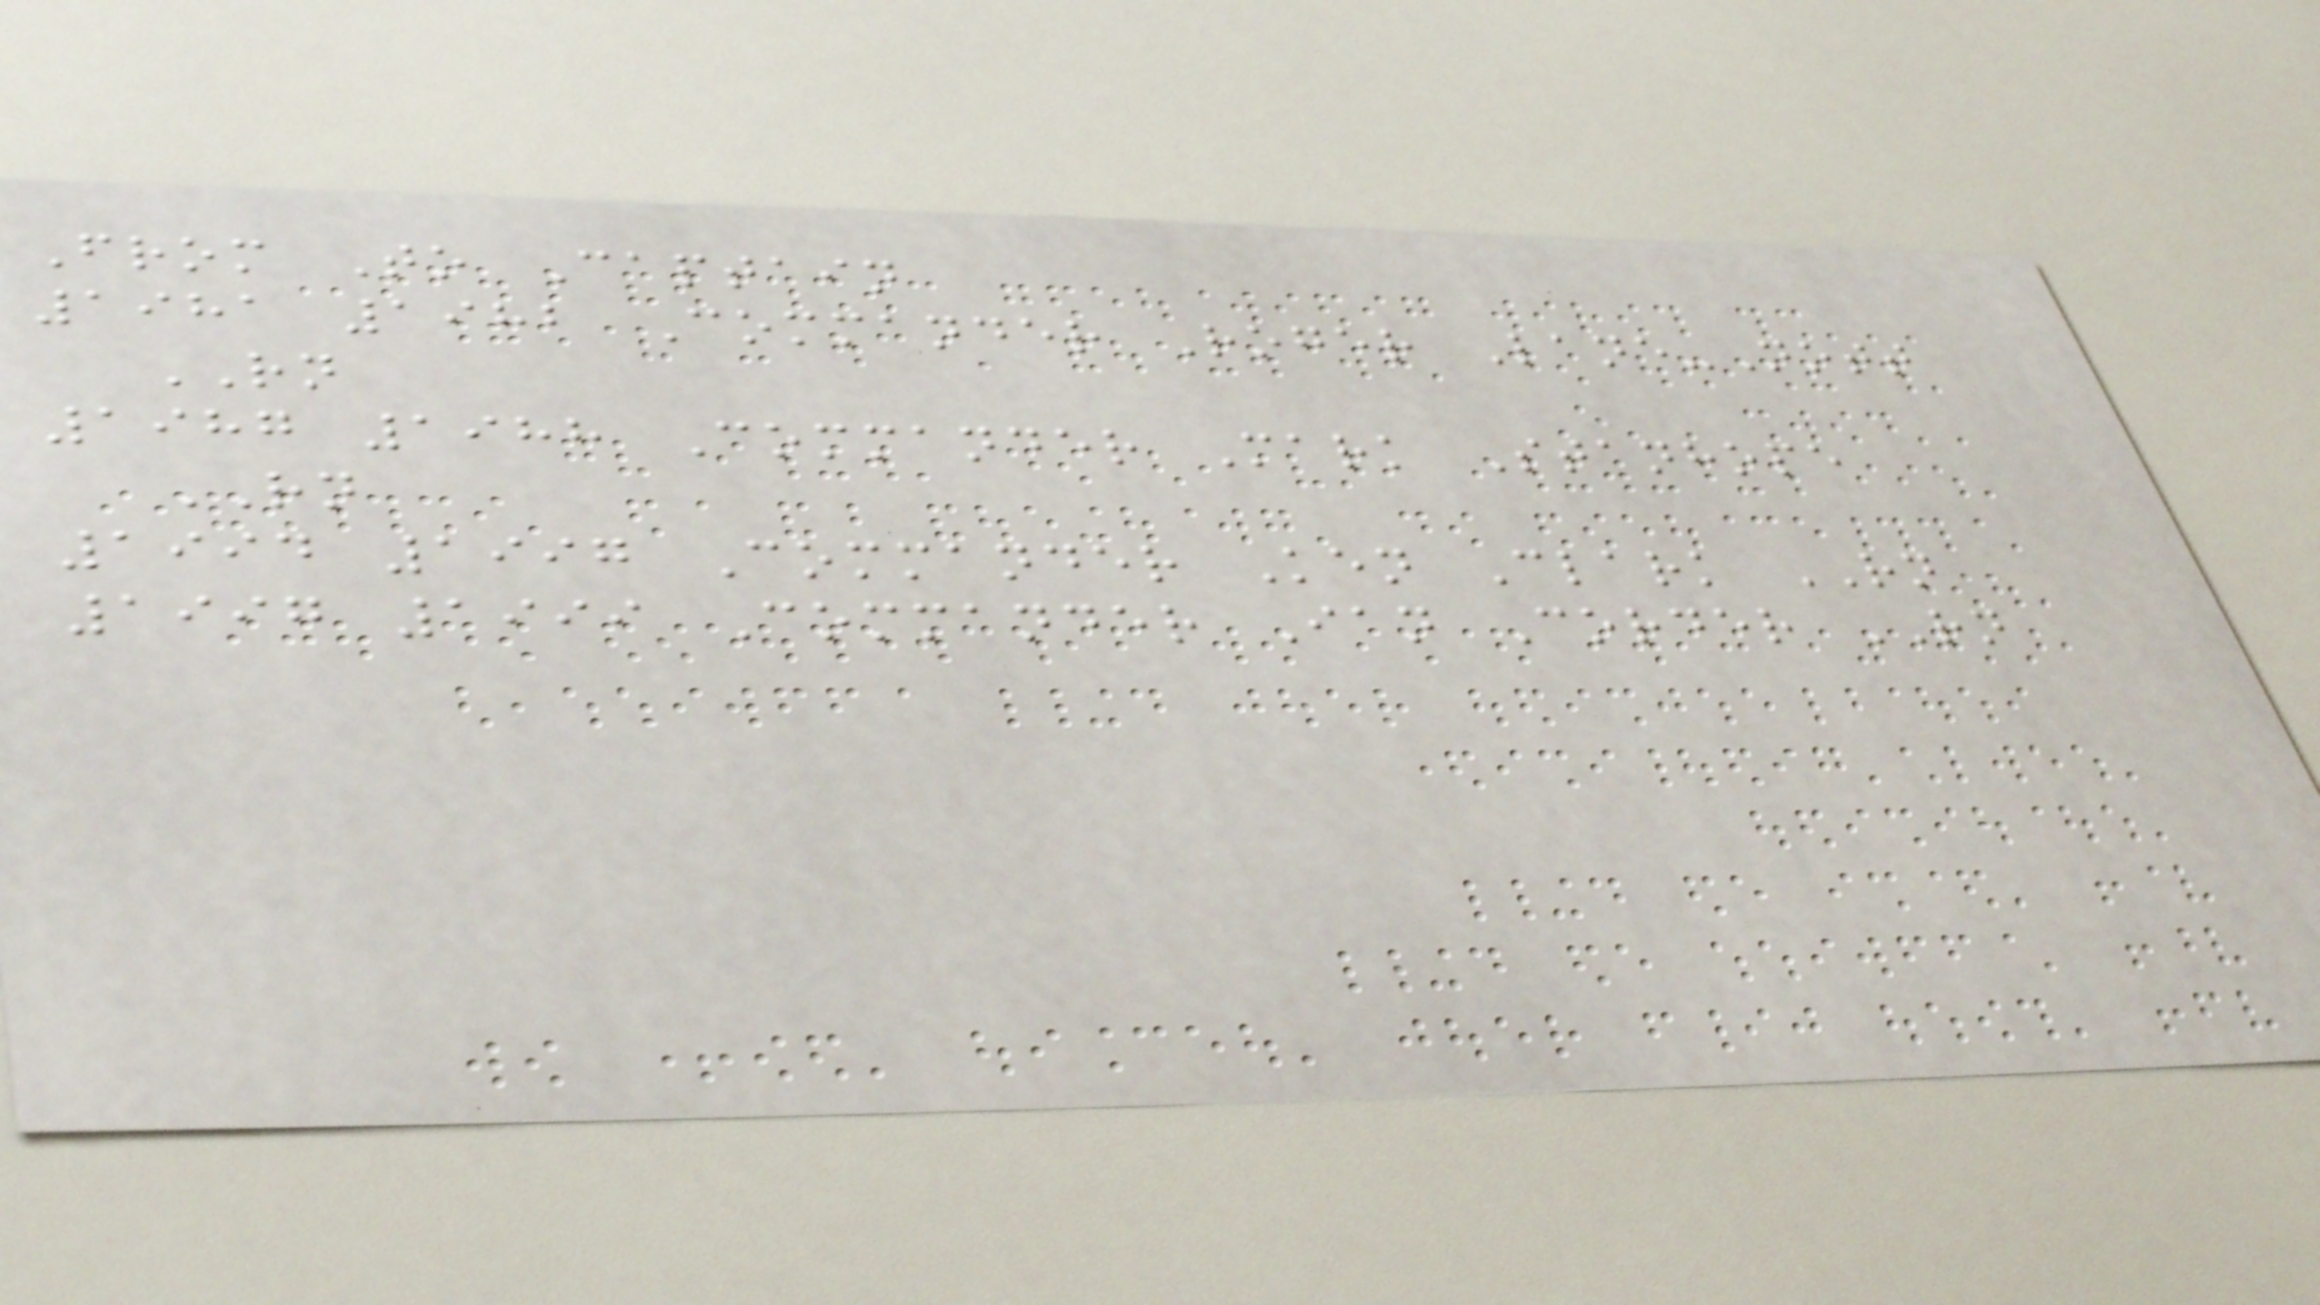From To Captain
1981 1982 Commander Roger Lane-Nott
RN
1987 1988 Commander Mark Stanhope
RN
1994 1997 Commander Ken Clark RN
1997 1999 Commander Ian Corder RN
